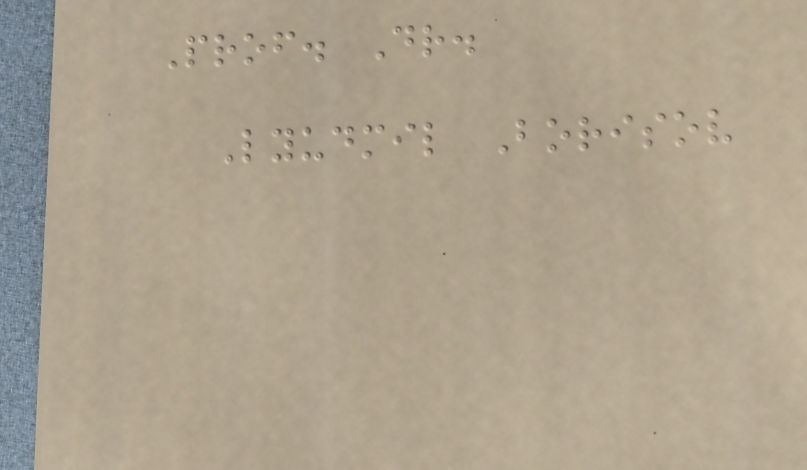Prof. Dr.
Lyudmil Borisov
